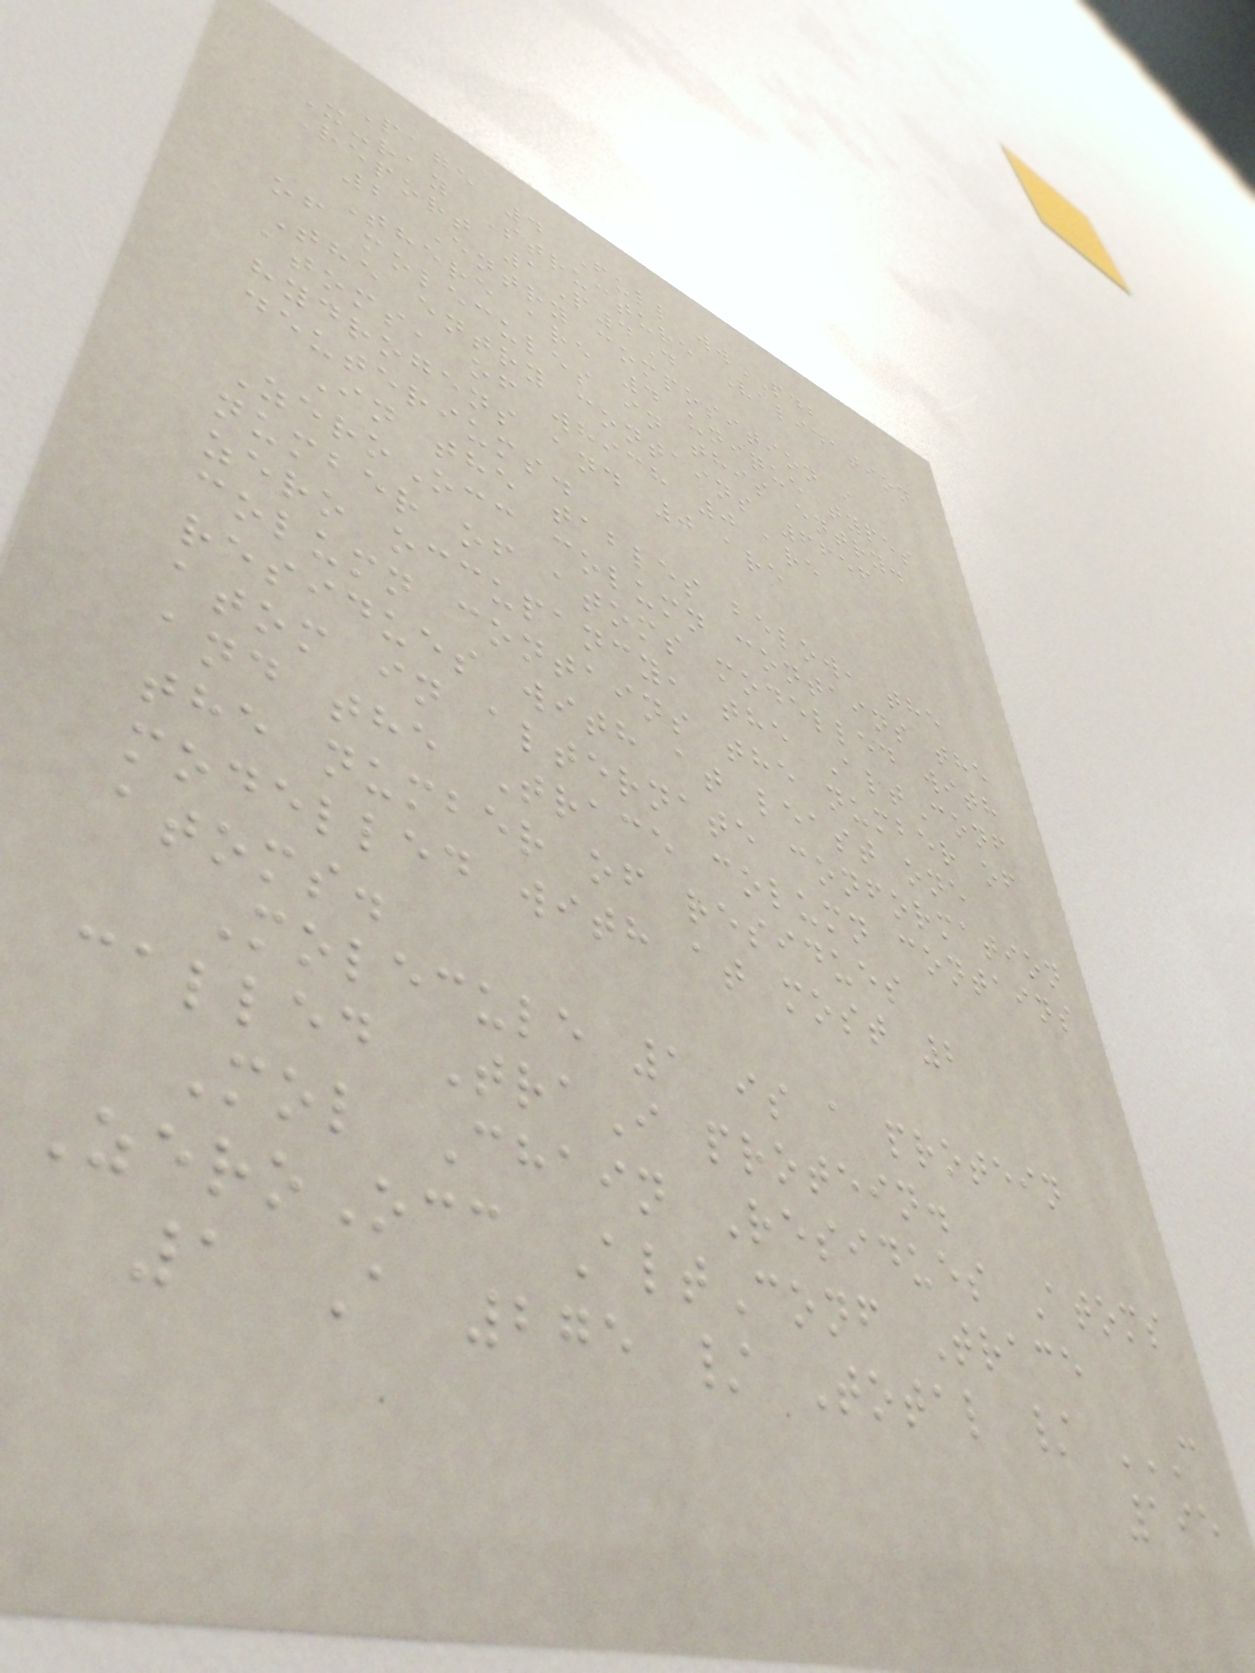Page 4 Full wwPDB
X-ray Structure Validation
Report 1P4D
2 Entry composition i
There are 4 unique types
of molecules in this entry.
The entry contains 6656
atoms, of which 0 are
hydrogens and 0 are
deuteriums.
In the tables below, the
ZeroOcc column contains the
number of atoms modelled with
zero occupancy, the AltConf
column contains the number of
residues with at least one
atom in alternate conformation
and the Trace column contains
the number of residues
modelled with at most 2
atoms.
Molecule 1 is a protein
called TraI protein.
Mol Chain Residues Atoms
ZeroOcc AltConf Trace
1 A 275 / Total / C
195
